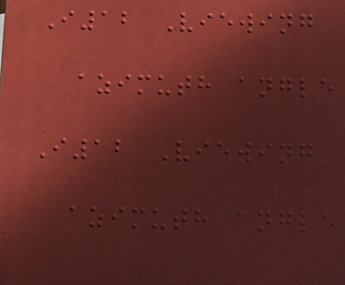I12 Viewing
azimuth angle
I12 Viewing
azimuth angle
